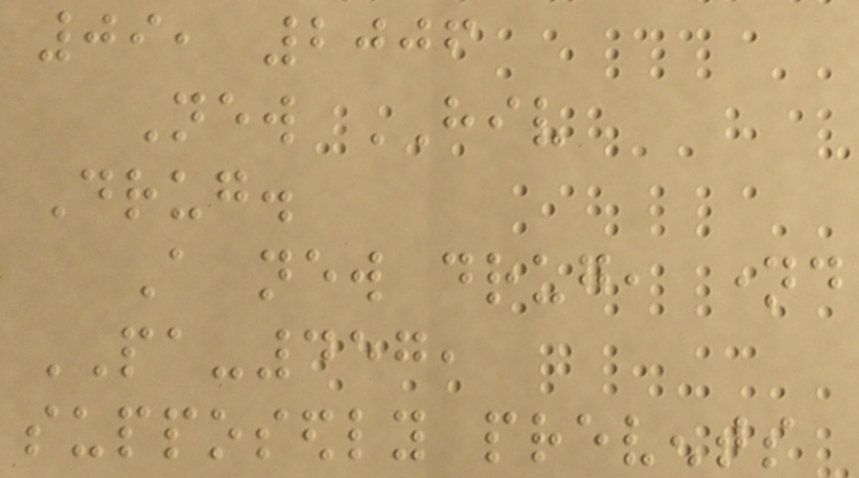09, 2006
New HIV
Drug.
A new drug, named
PA-457,
supposedly prevents
